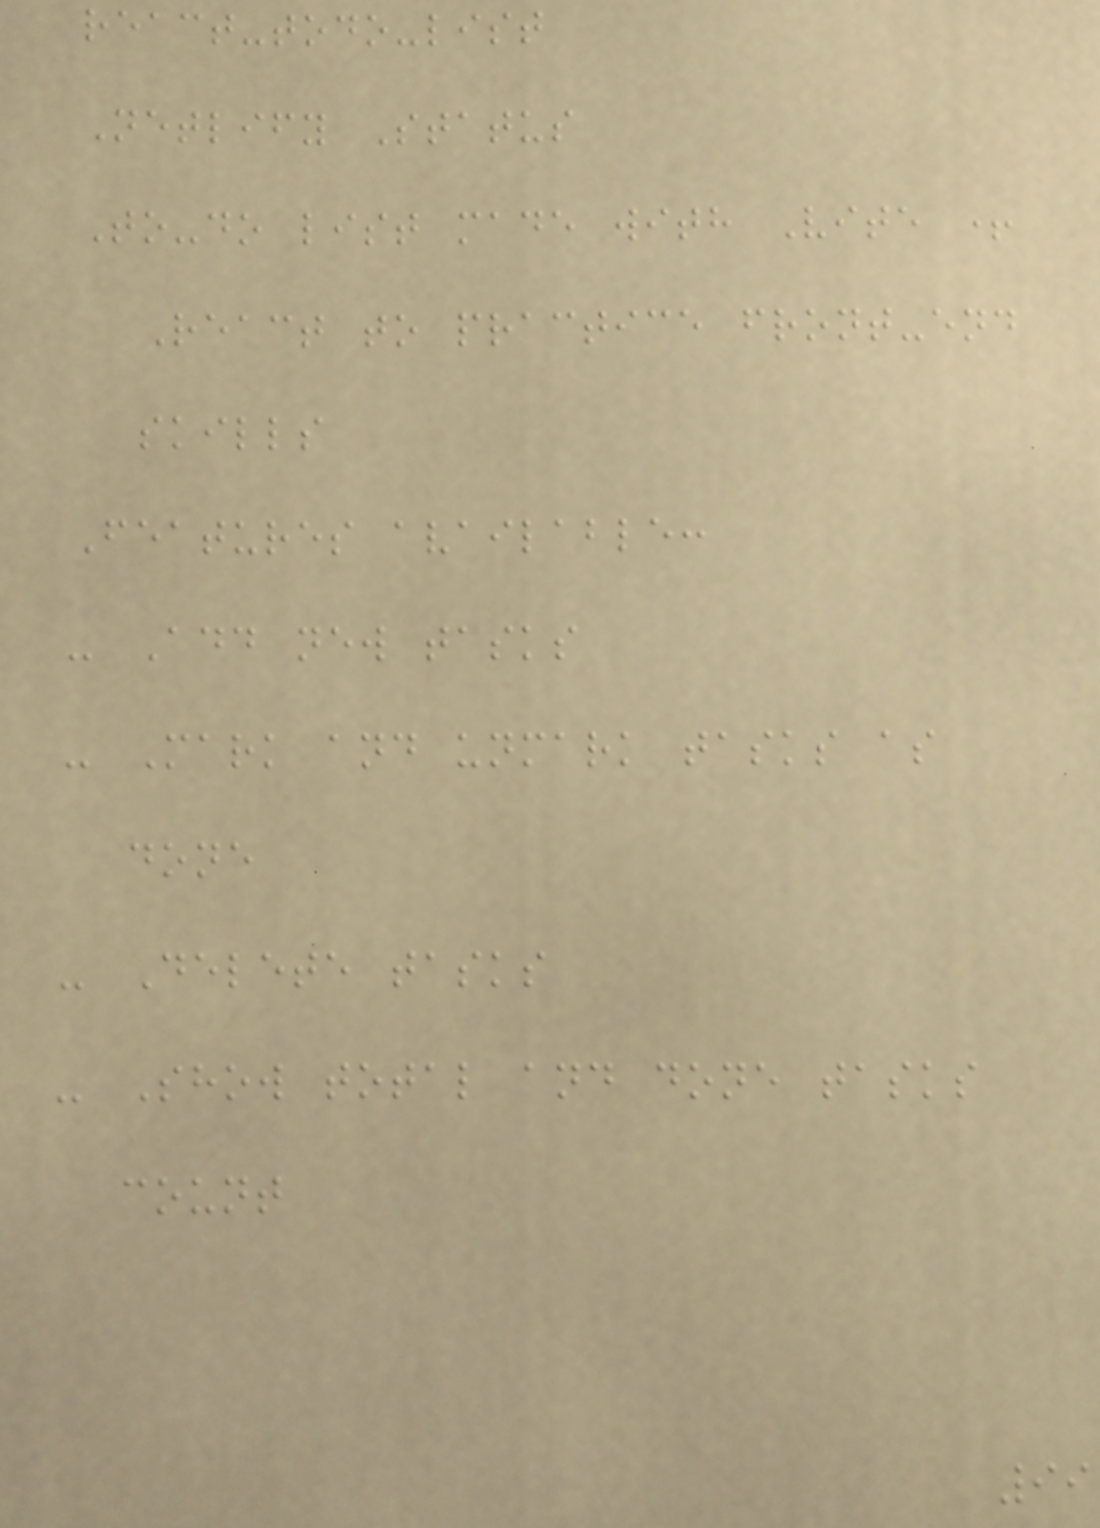react-todo-list
Netlify Status
To-do list made with Vite +
React to practice front-end
skills
Features available:
- Add new tasks
- Mark and unmark tasks as
done
- Delete tasks
- Show total and done tasks
count
99
